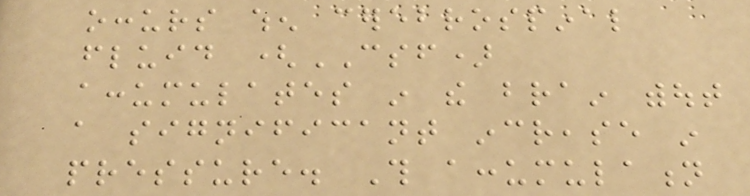occurs when cerebrospinal
fluid (CSF)
accumulates in the brain without
a significant increase in
pressure. This accumulation
